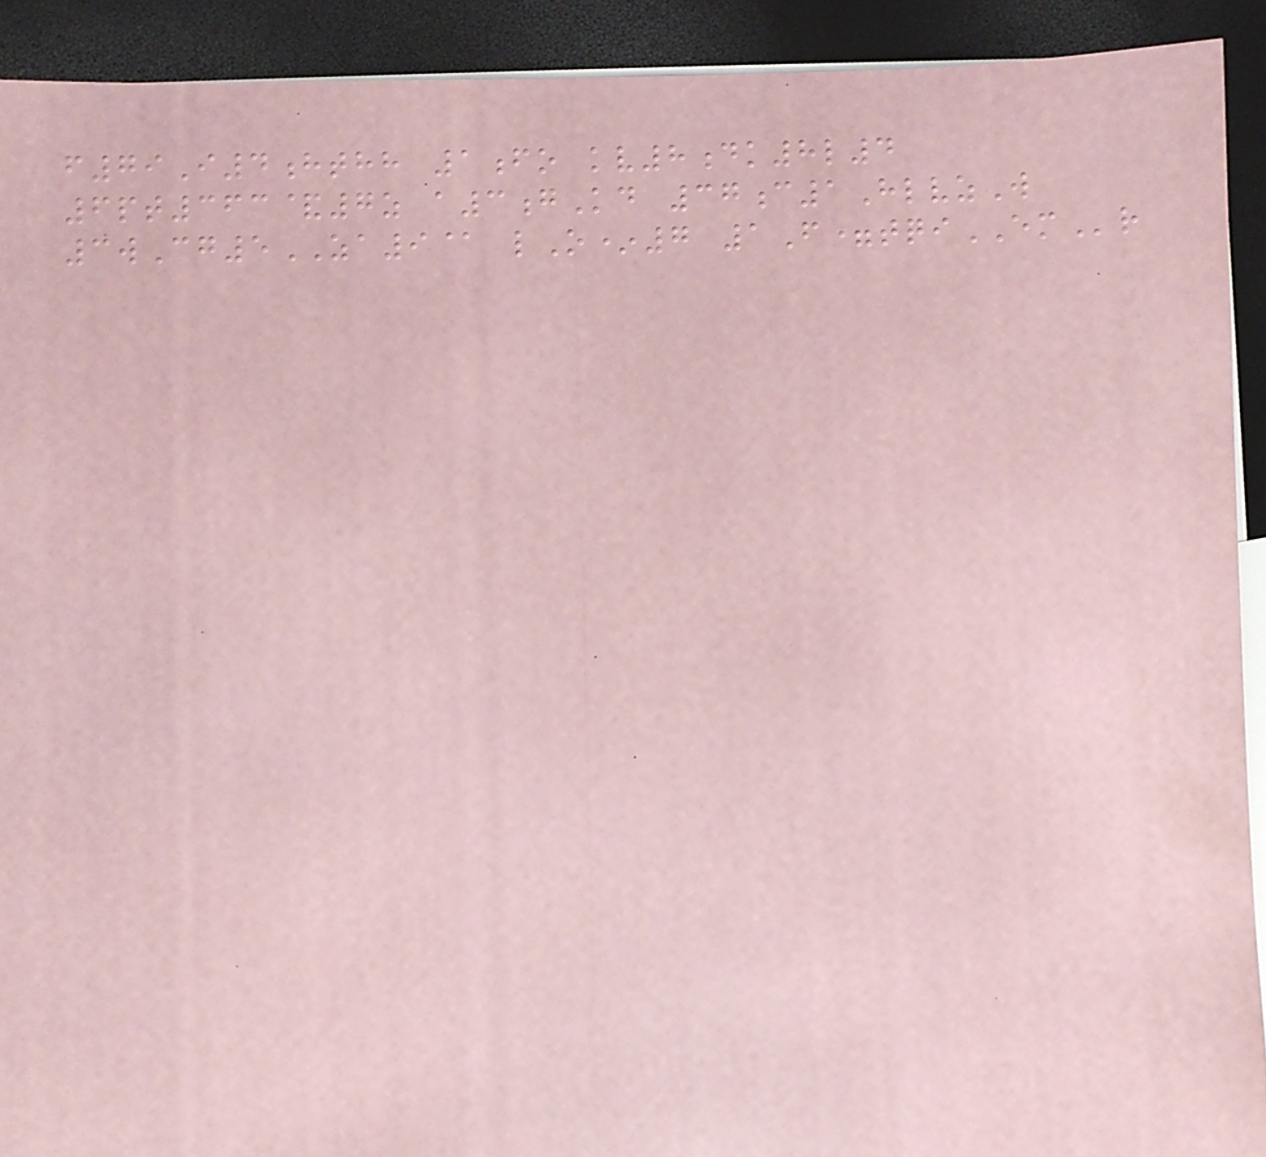f79I4hthh 1fo kv8dk8l4
6pt363&7z a3gKd 37c1HlvzW
3wCg5ZA9@ lO*7 1F=tqiEMr
